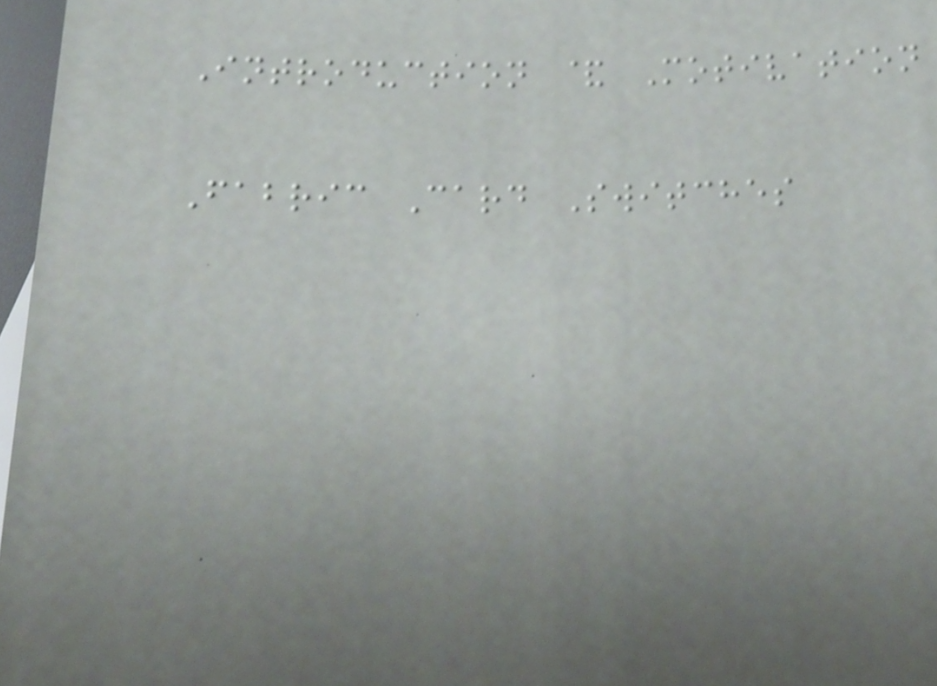Introduction & Motivation
Fabric Card Switches
